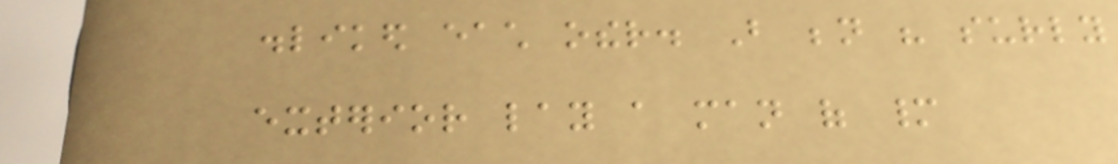disliked each other. But beneath his surly
exterior lay a man of many
